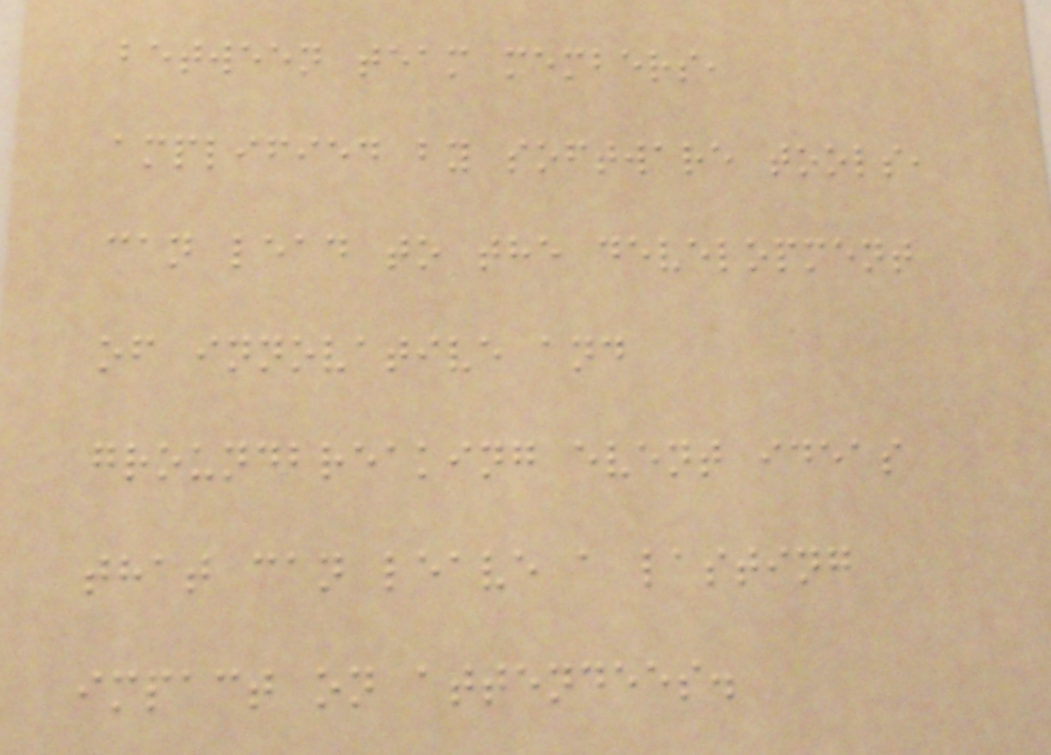between team members,
amplified by software tools,
can lead to the development
of innovative and
groundbreaking event ideas
that can leave a lasting
impact on attendees.
